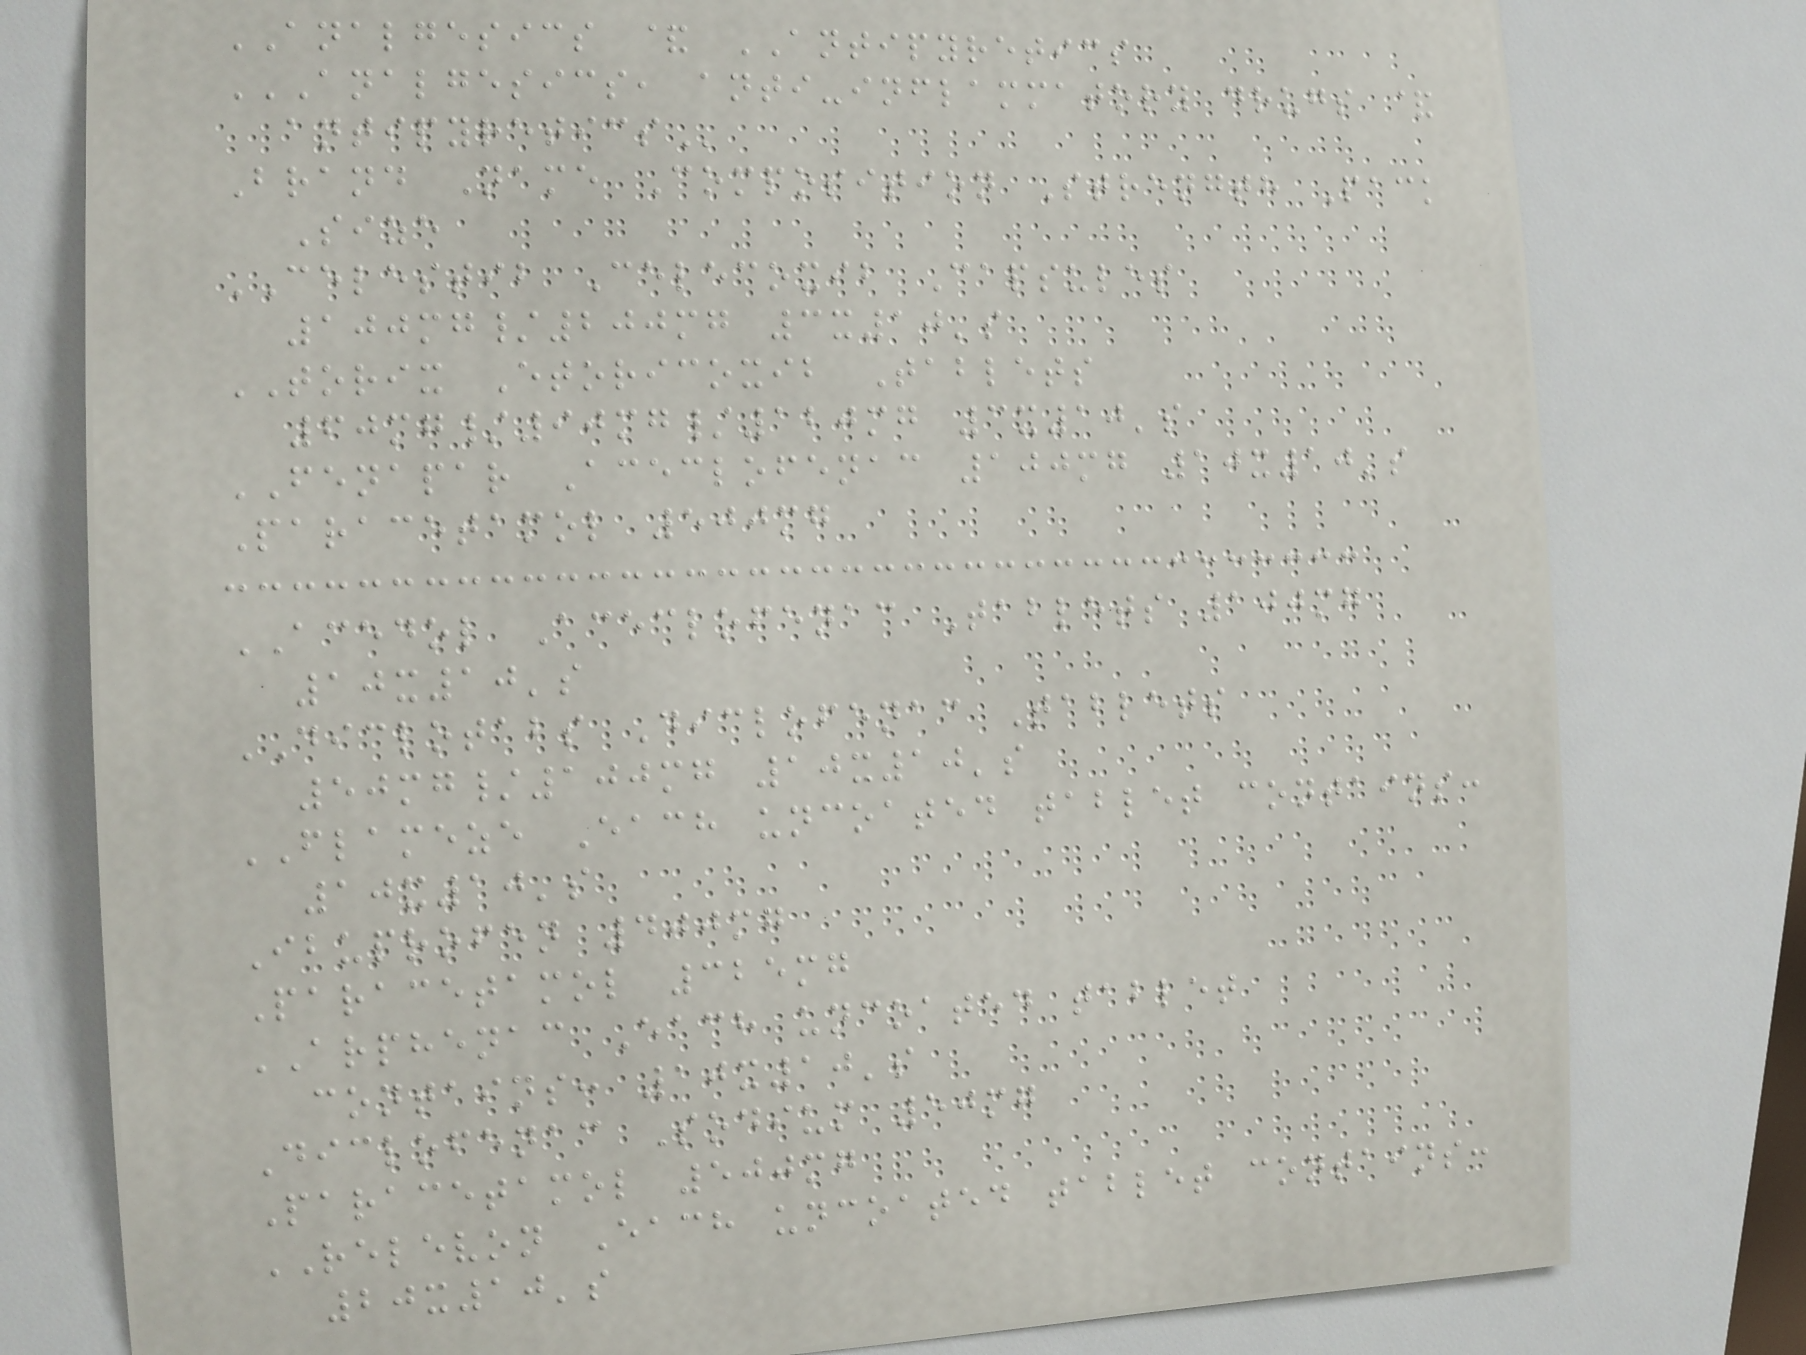ANALGESICS & ANTIPYRETICS
ANALGESICS, ANTI-INFLAMMATORY DRUGS &
ANTIPYRETICS
Brand Name Composition Strength Pack
Size
CELESTIB Celecoxib Capsules
100mg/200mg 3x10's
TORIX Etoricoxib Tablets
60mg/90mg/120mg 3x10's
FENAPAR Aceclofenac 100mg 10x10's
Paracetamol 500mg
ACEDOL Aceclofenac Tablets 100mg
10x10's
DICLOTABS Diclofenac Tablets
50mg/100mg 10x10's
FLAMEZE Each uncoated tablet contains:
10x10's
Ibuprofen 400mg
Paracetamol 325mg
ARPHENAC Each uncoated tablet
contains: 10x10's
Diclofenac Sodium 50mg
Paracetamol 500mg
RELEVON Each uncoated tablet contains:
20x10's
